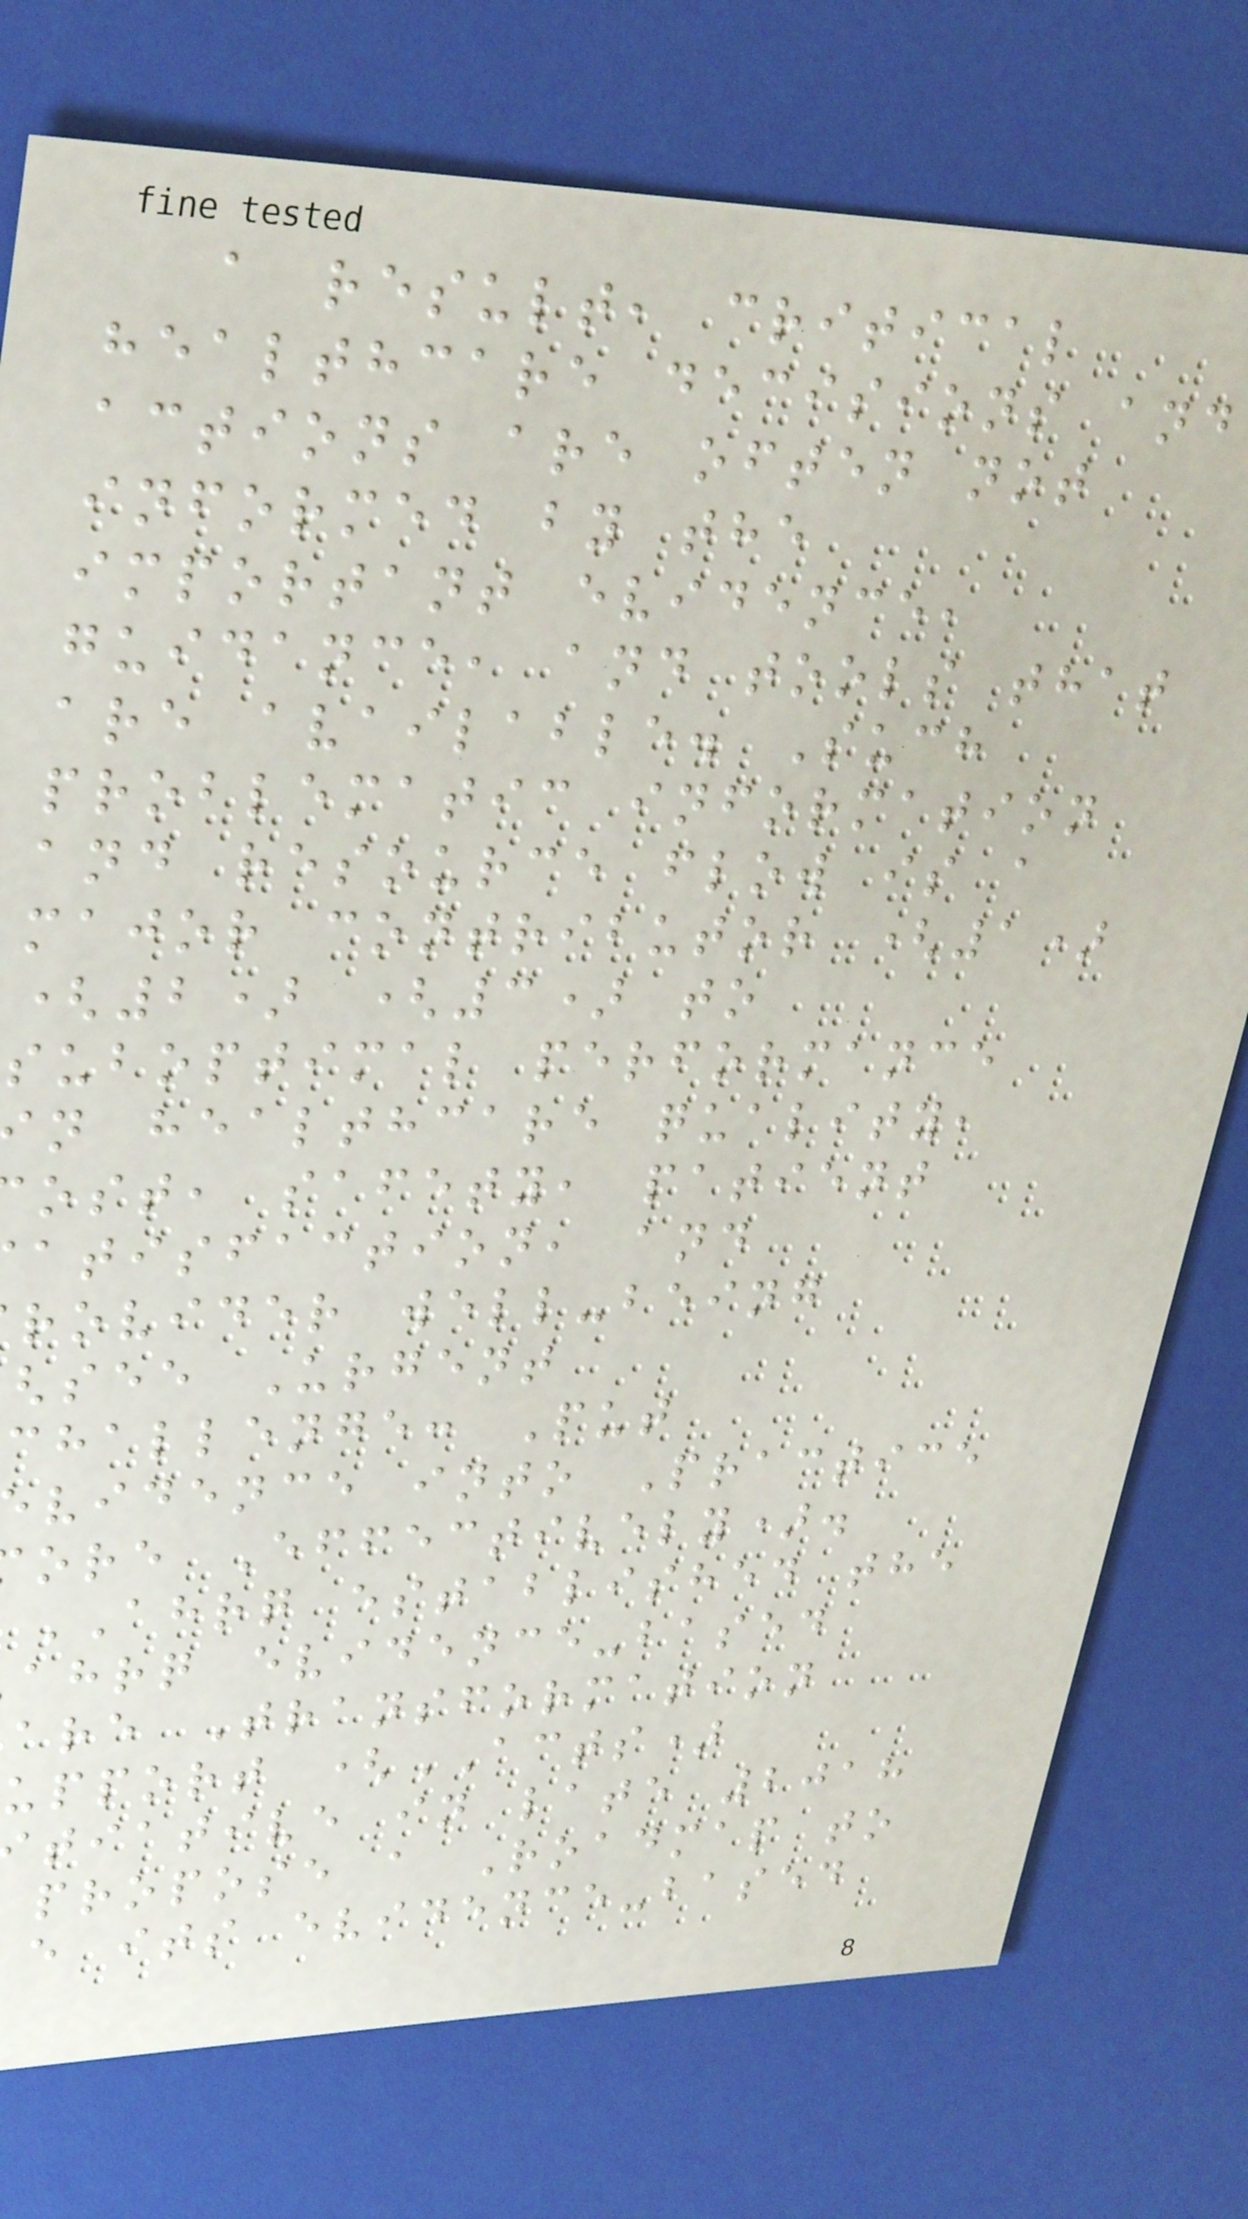a result, critical
healthcare decisions and
actions are often not
informed by the
important evidence,
guidance, and tools that
are available. Such
problematic information
and resource flow is a
major contributor (1)
(2) (3) to
suboptimal performance
n healthcare quality,
ost, safety, patient
atisfaction, and
rovider well-being
see Urgent
challenge: Put
vidence into Practice
ore Effectively).
AHRQ established the
ahrq evidence-based
are Transformation
upport (ACTS)
tiative in late 2018
propose a Roadmap to
e its evidence-based
